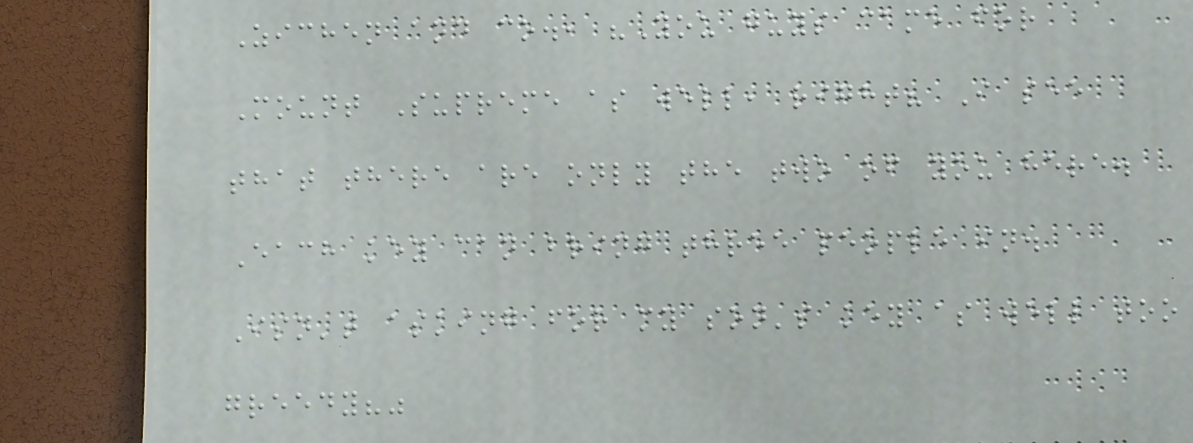Zichen and co., "You guys came for
Mount Supreme as well, right? I see
that there are only the two of you here.
Each key can bring three people in.
Isn't asking for my son's key as well too
greedy?"
